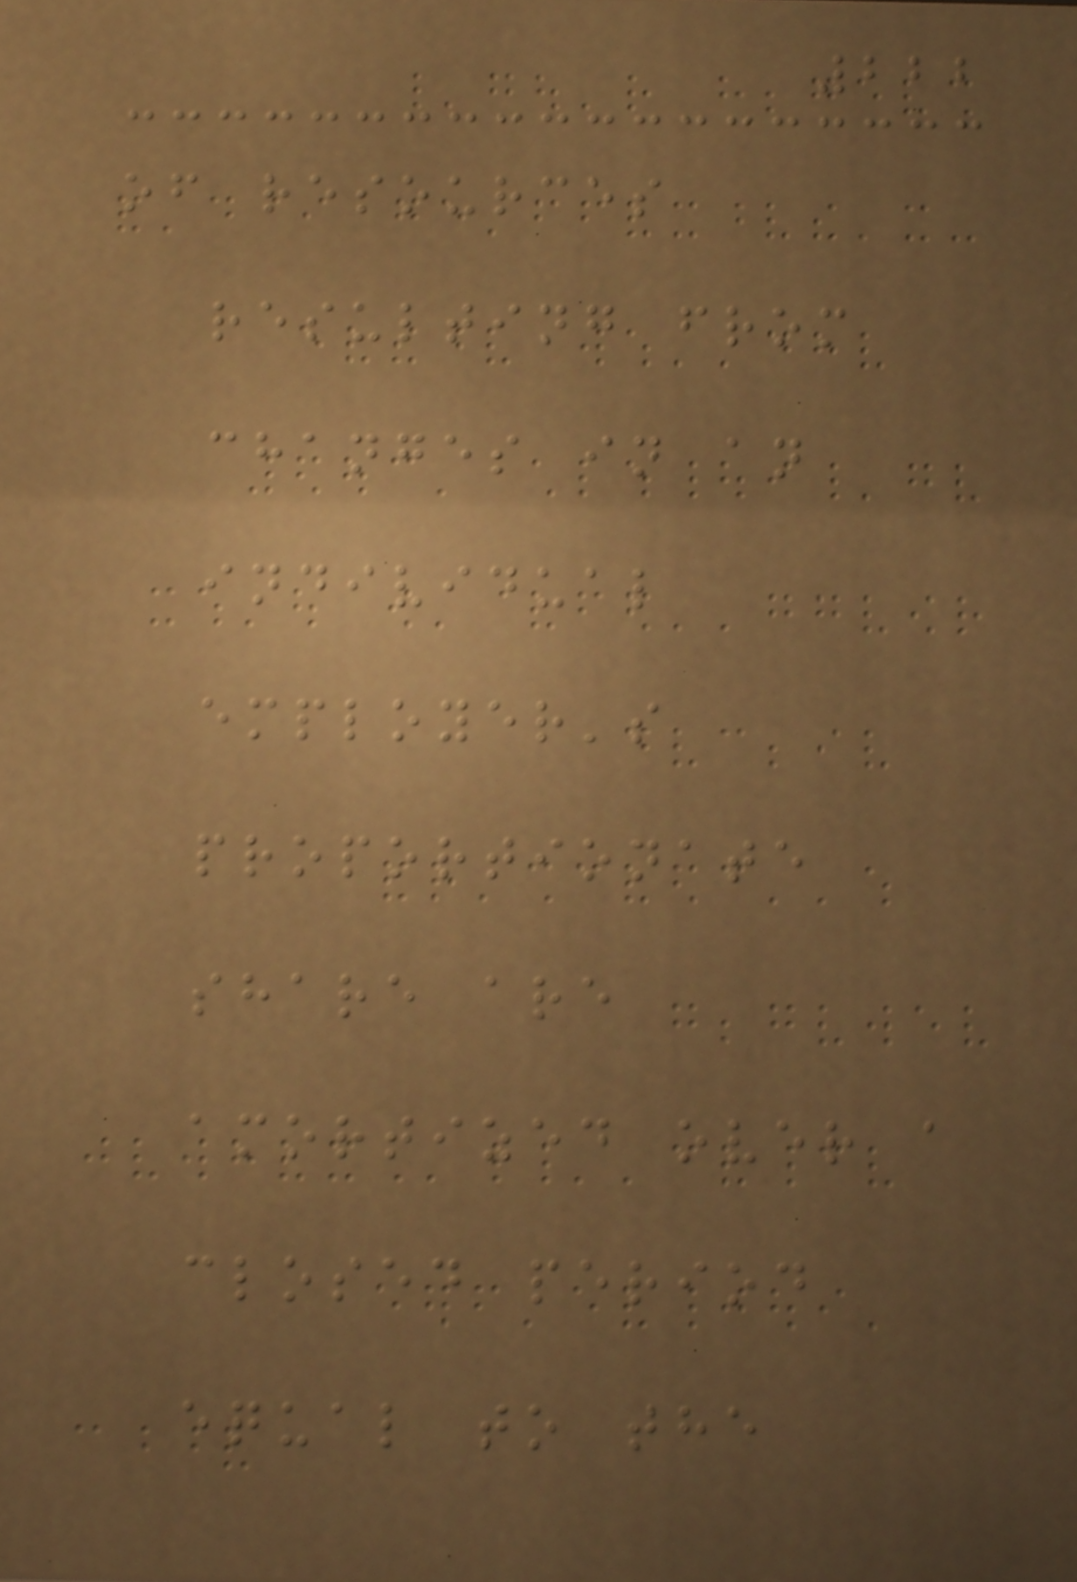222
of resources
resulting from
changes in an
individual
employer's
proportionate
share are
amortized over a
closed period
equal to the
